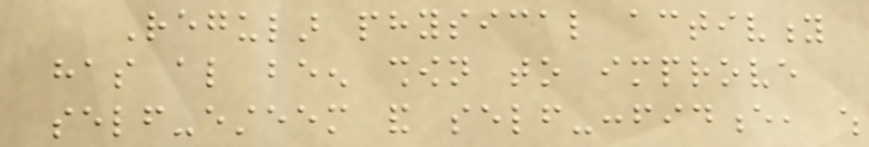Regular physical activity
has also been shown to improve
self-esteem and self-confidence, which
